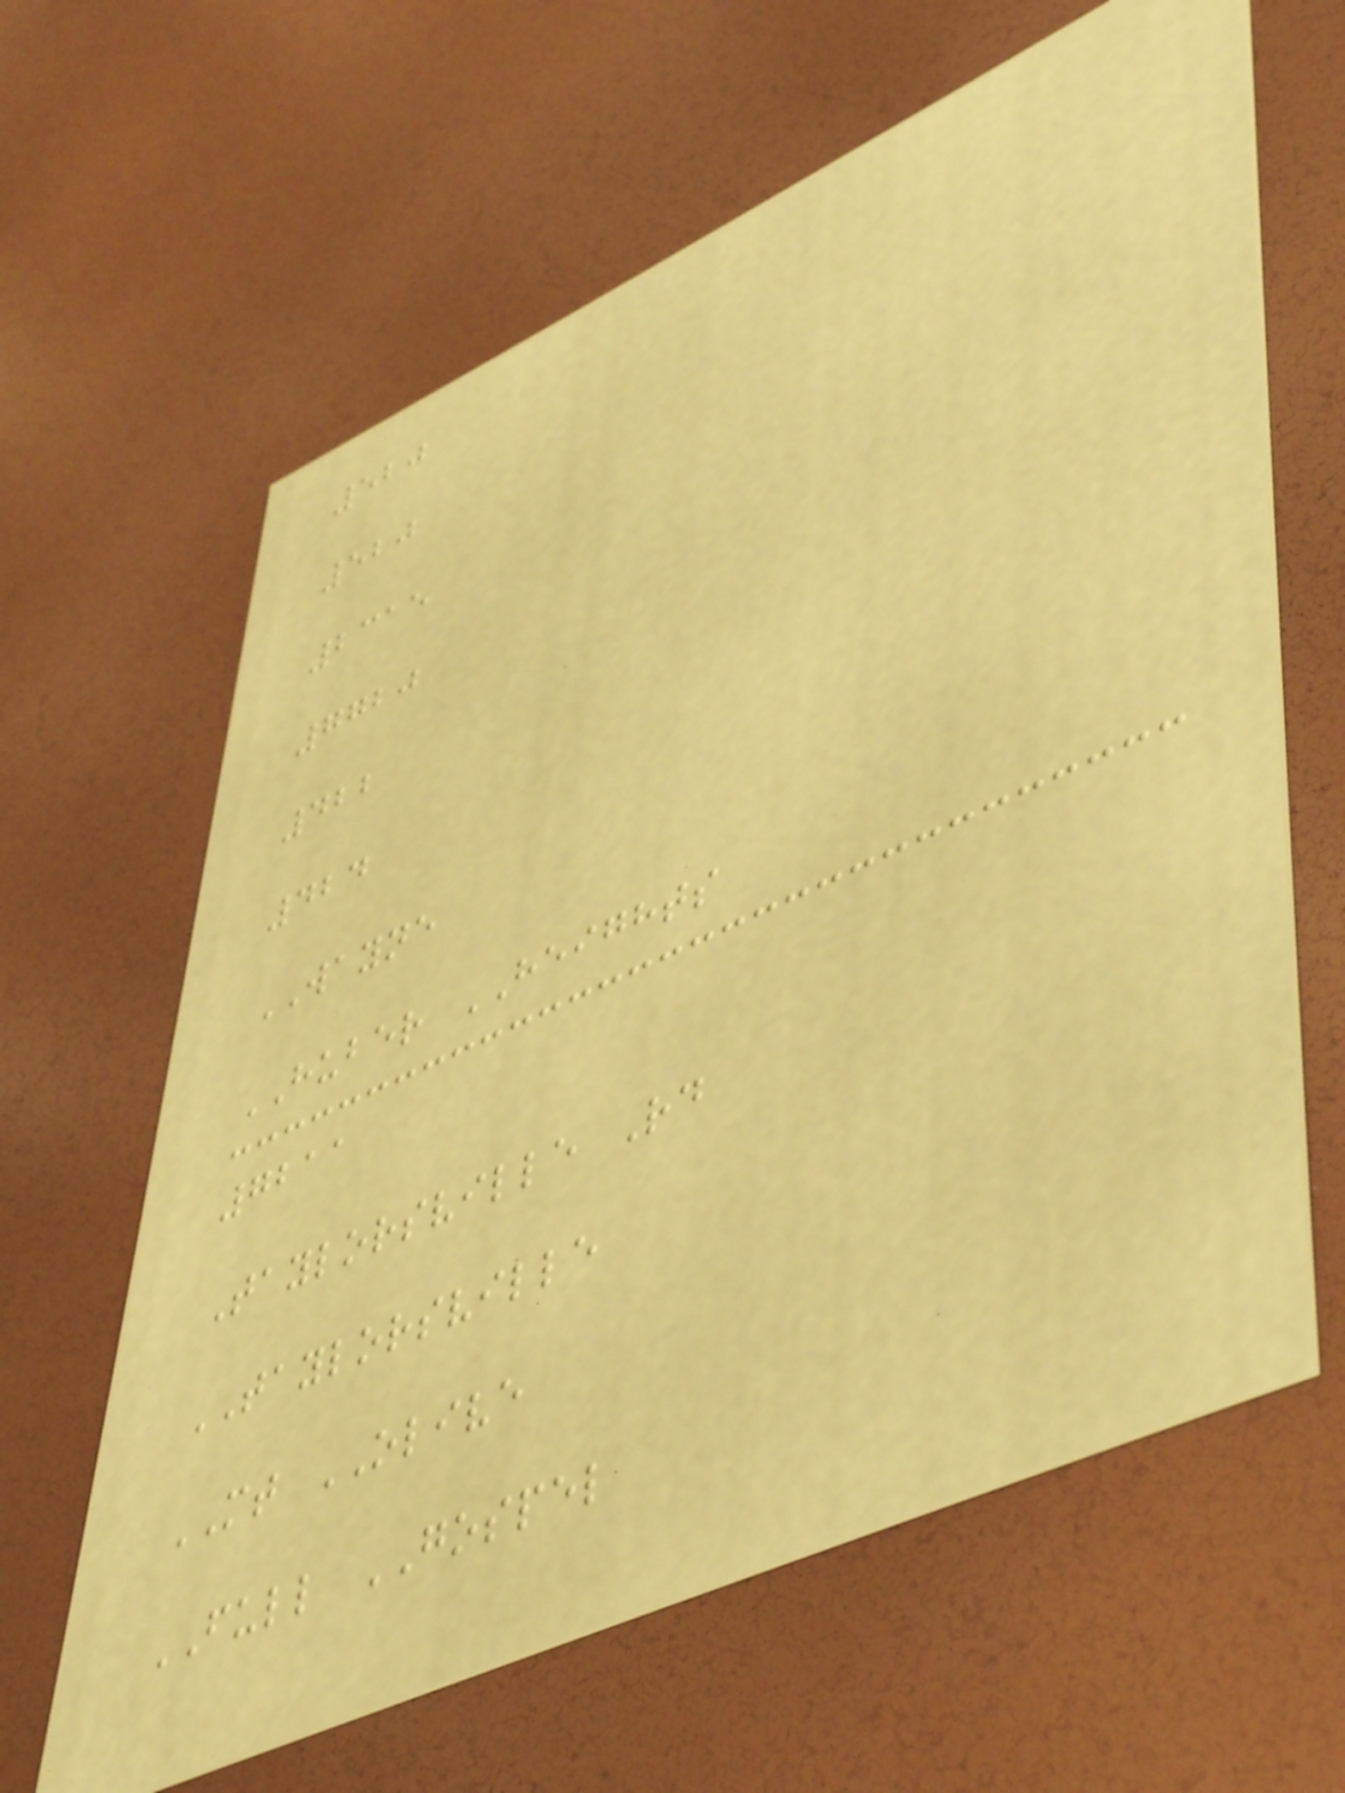520
520
2315
7720
422
424
WAYNE
HUBER HEIGHTS
7211
Taylorsville Rd
TAYLORSVILLE
MT OLIVE
FULL GOSPEL
